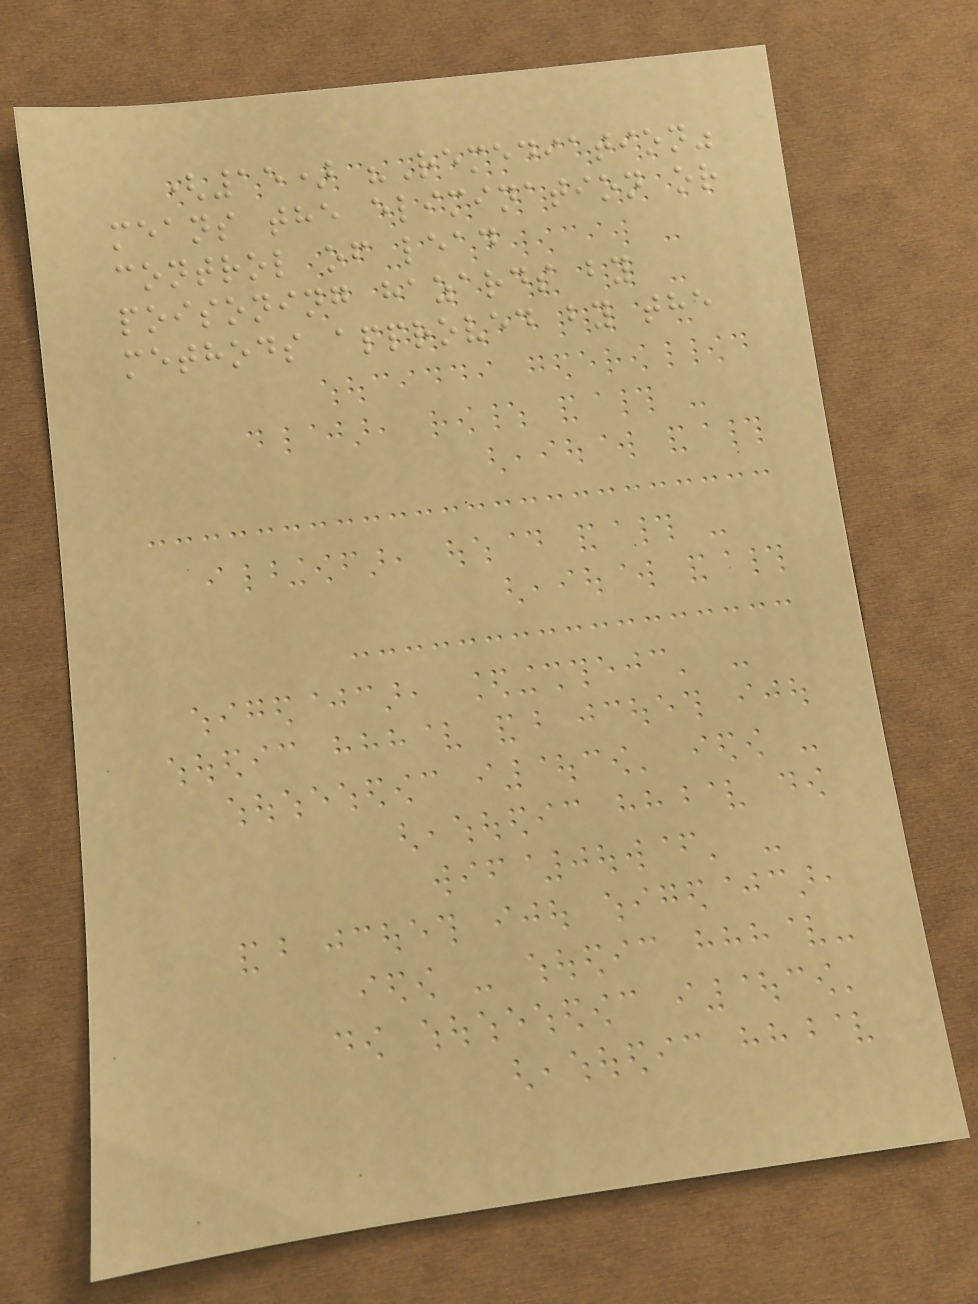(15) "Remediation"
means the elimination or
control of lead
poisoning hazards by
methods approved by the
